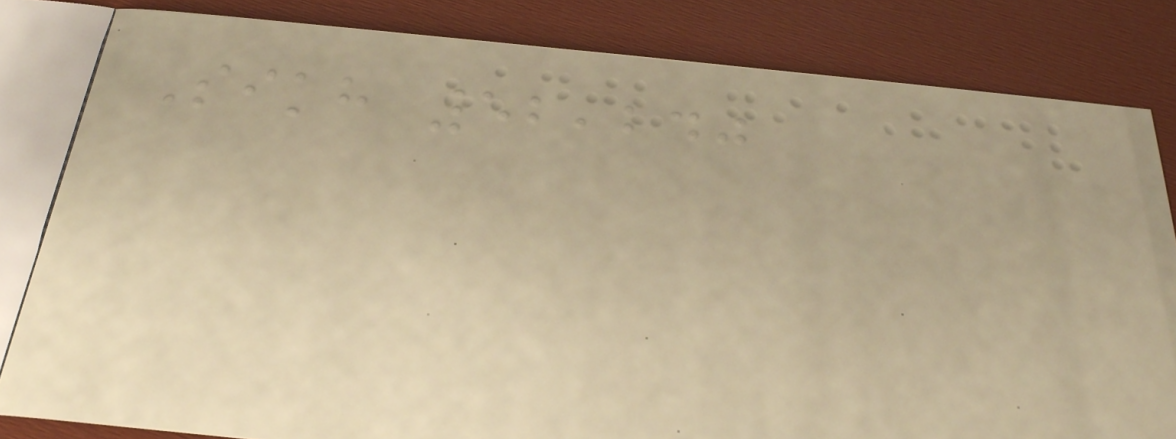Sikh 52,240
